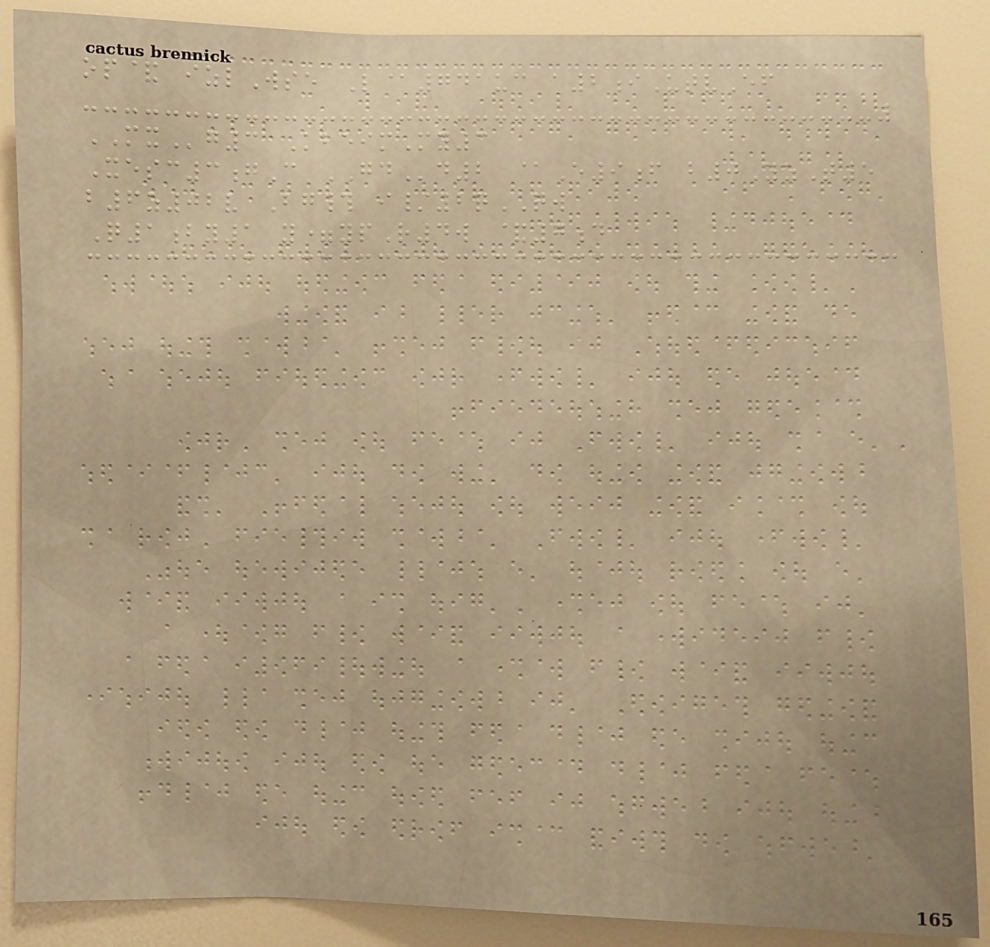op& izlWse L@741uc a2iUtvEf
MXg3 KbeimMy3
Xesc3gC GDd2 @E9f b0YzT5
b6z02v Bg# i/2qQW
Q1by1 y=ypR4w &7d
